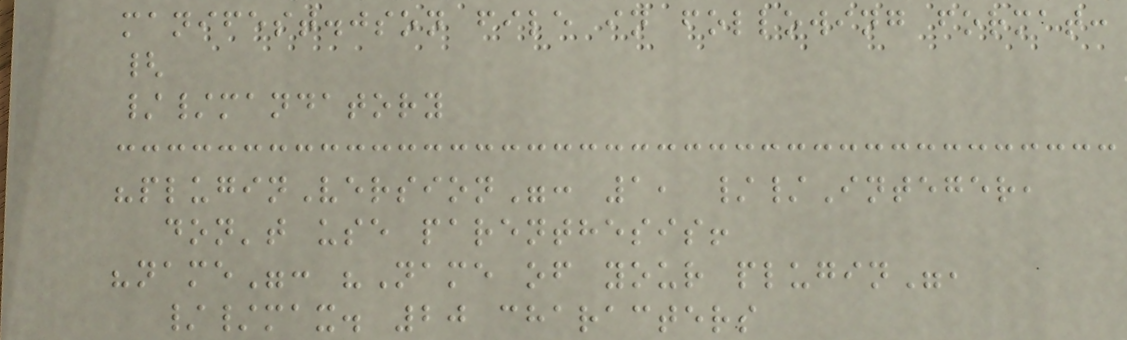manifest.json file in following format:
{
//mandatory
"pluginVersion": 1, //Integer,
don't use parenthesis!
"name": "Name of your plugin",
//max. 20 characters
